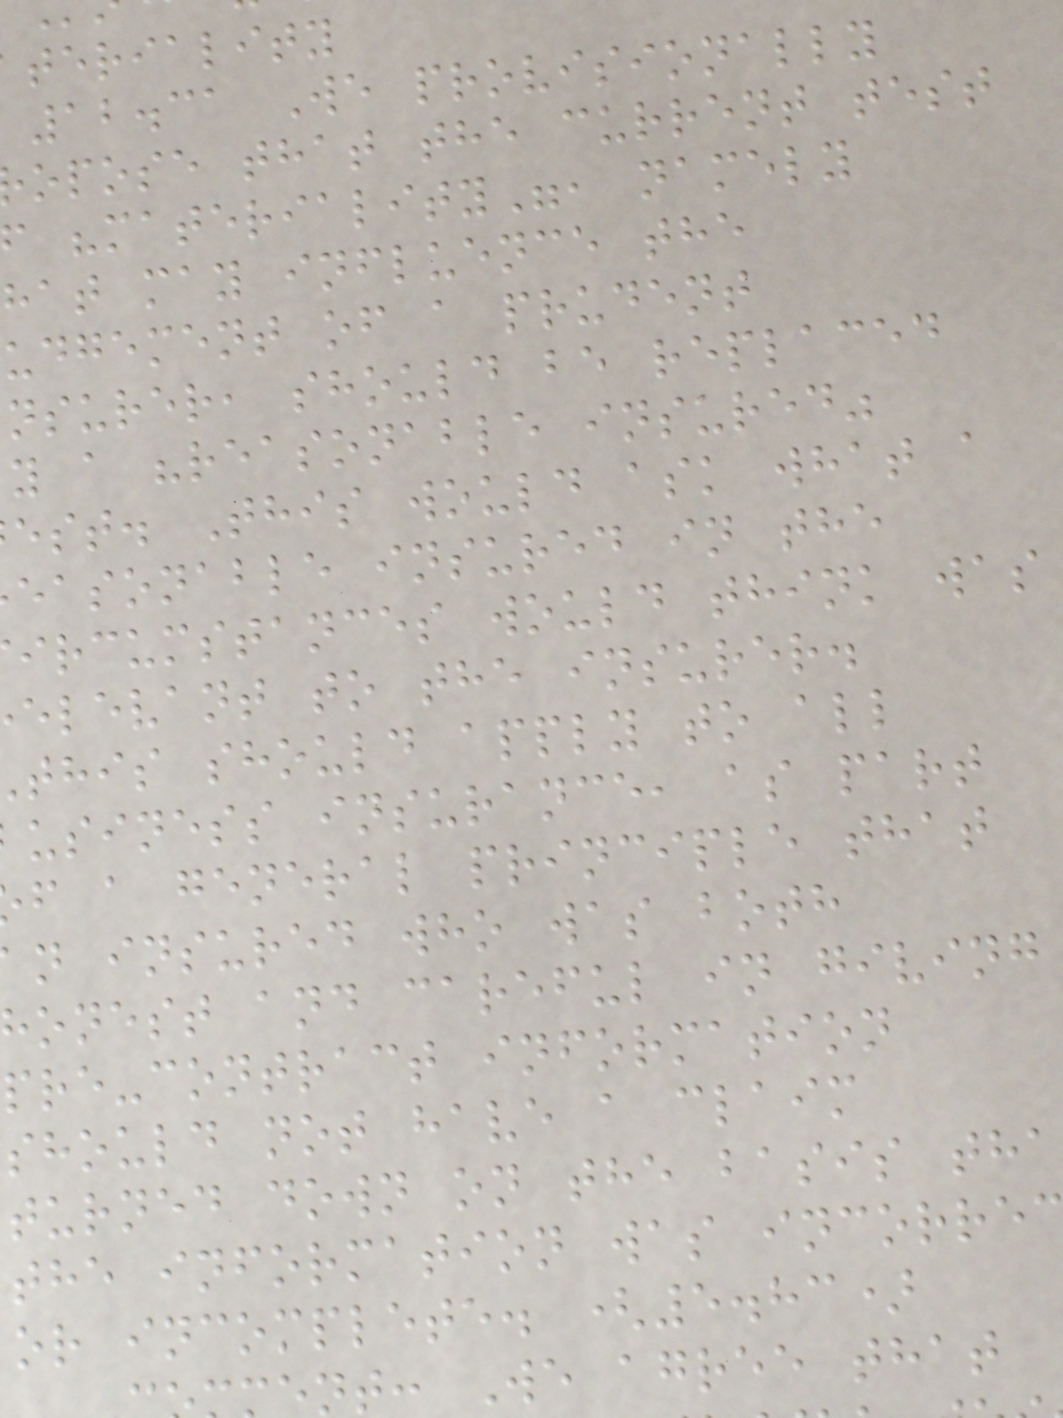teriality
12.31 We provisionally
opose that the current test
"materiality", namely
hat may influence the
udgement of a prudent
nsurer, should be replaced
y a "reasonable insured"
est. This would ask what a
easonable insured in the
ircumstances would think was
elevant to the insurer.
this should apply to all
usiness insurance, as part
f a general principle that
n insured who was both
honest and careful in giving
pre-contract information
should not have a claim
turned down on the basis tha
the information was incorre
or incomplete. (5.83)
nt: We agree that
